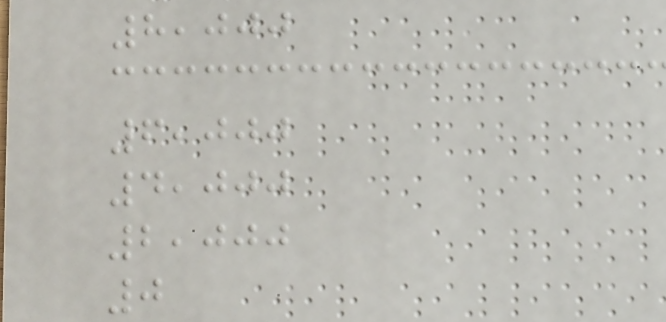8,000
6,000
4,000
2,000
0
